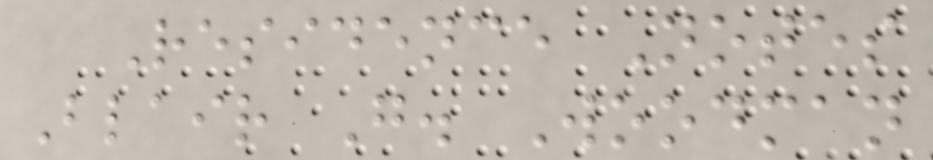Residence Notes
Blair G. Woodman
